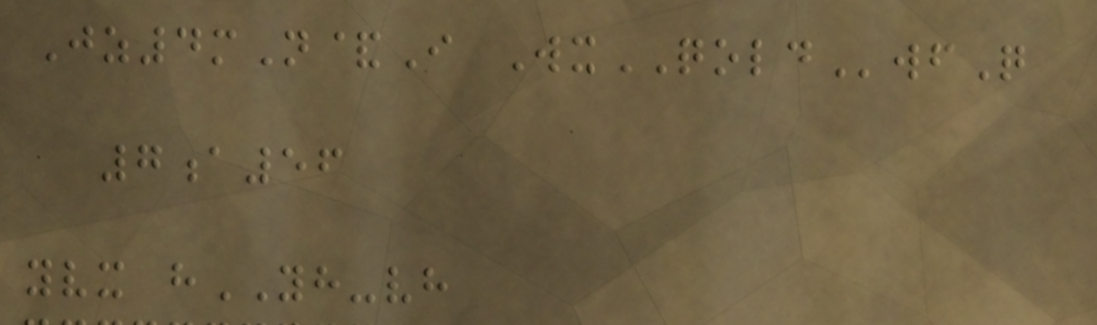Jz4mN&I WxQOLDwfQ
7a56
yvx hYH-vh
